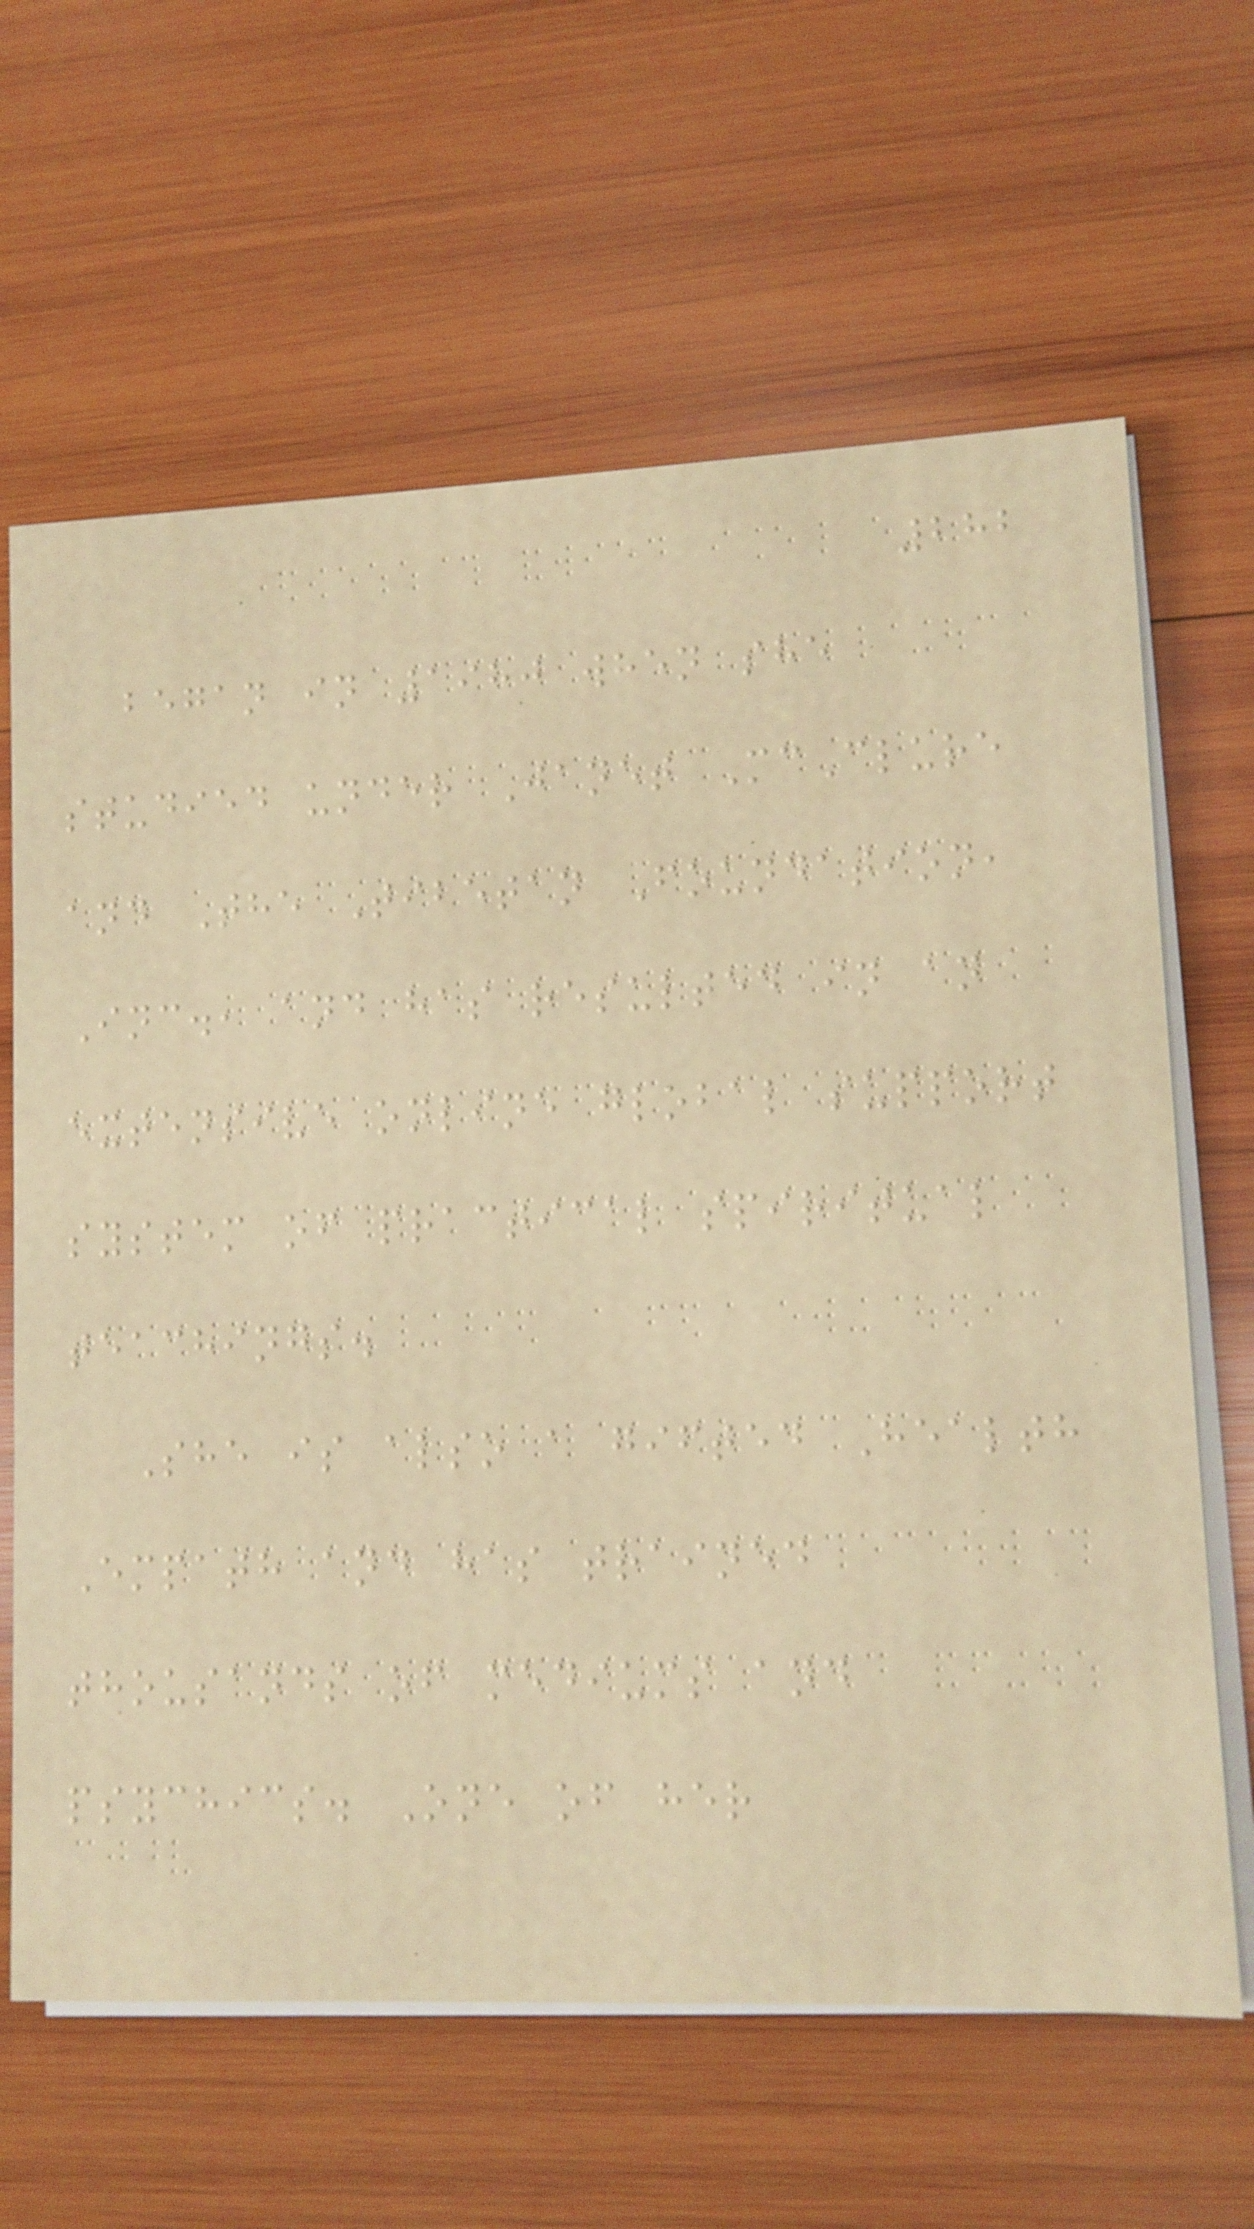282
began in 1980 when she
studied under Janet McClure
and The Tibetan Foundation,
Inc., and has resulted in an
extensive online global support
system of practical spiritual
teachings.
She is also a gifted Health
Empath and has trained
thousands of mediums and
psychics. One of her
